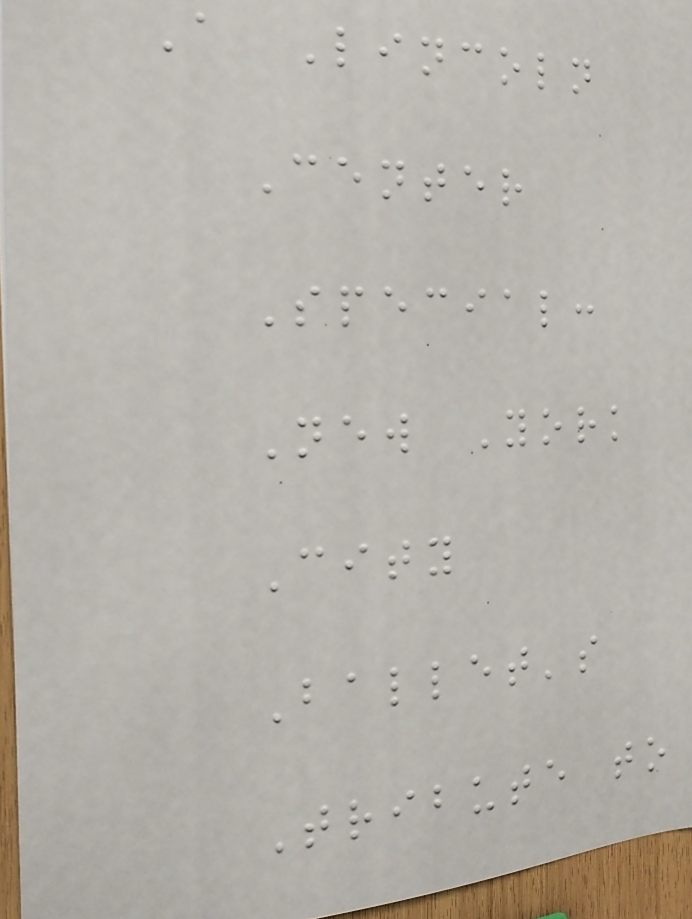A Lincoln
Center
Special:
New York
City
Ballet's
Tribute to
